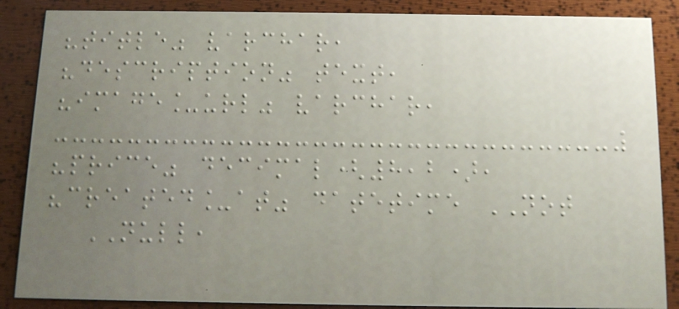"title" varchar,
"description" text,
"image_url" varchar,
"price" decimal(8,2),
"created_at" datetime NOT
NULL,
